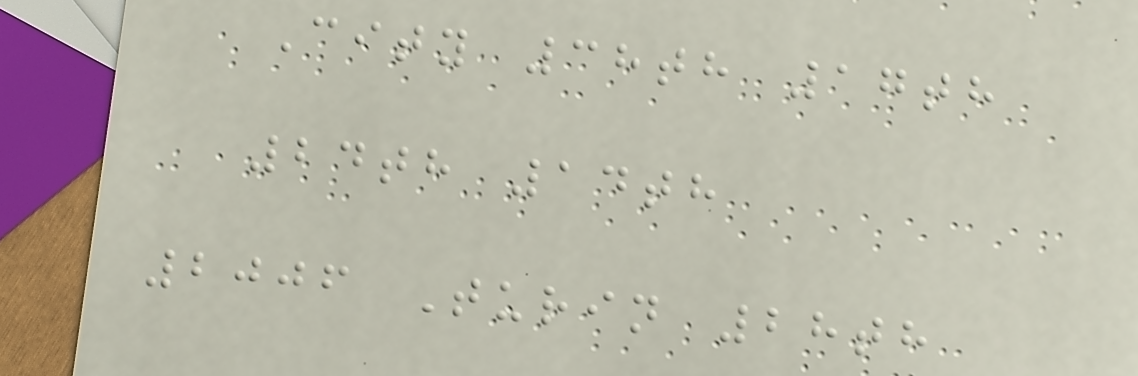City 38th 17th
24th 14th
2006 Turin 28th
